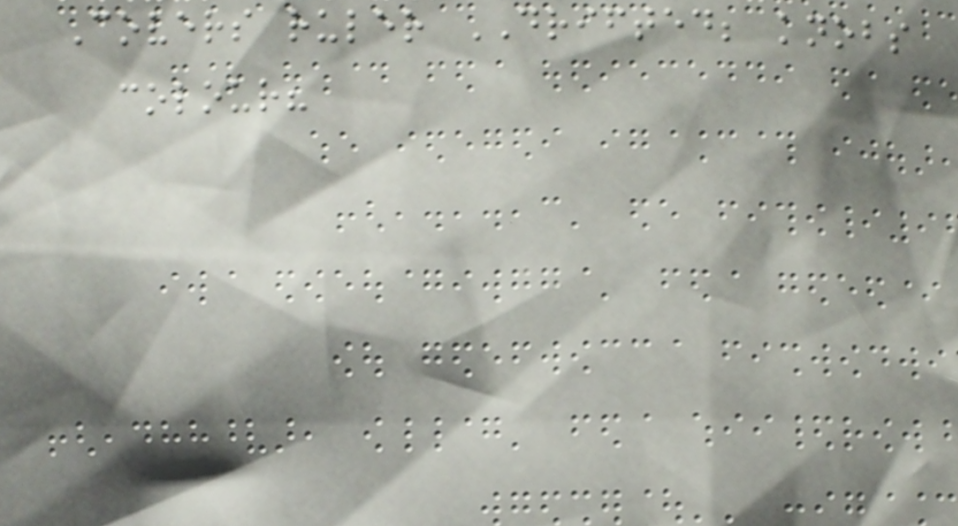Covers ruler DRIFTED; knobs
colour?
